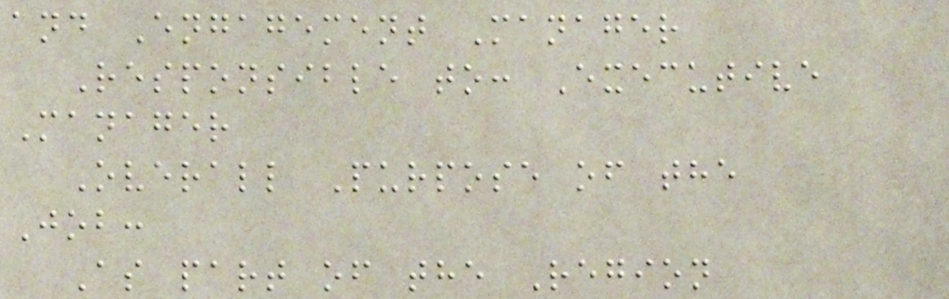and Engagement Manager
Responsible to: Executive
Manager
Overall Purpose of the
Job:
As part of the Region
